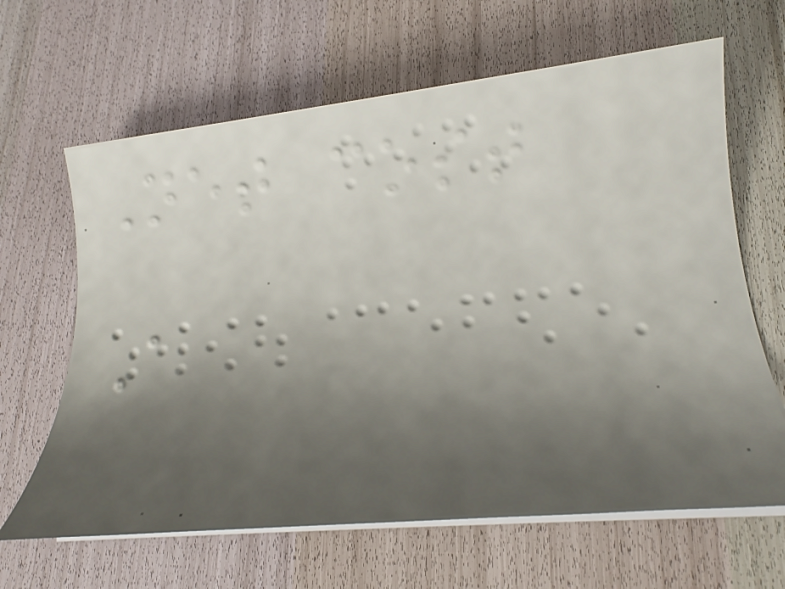Net cost
A
